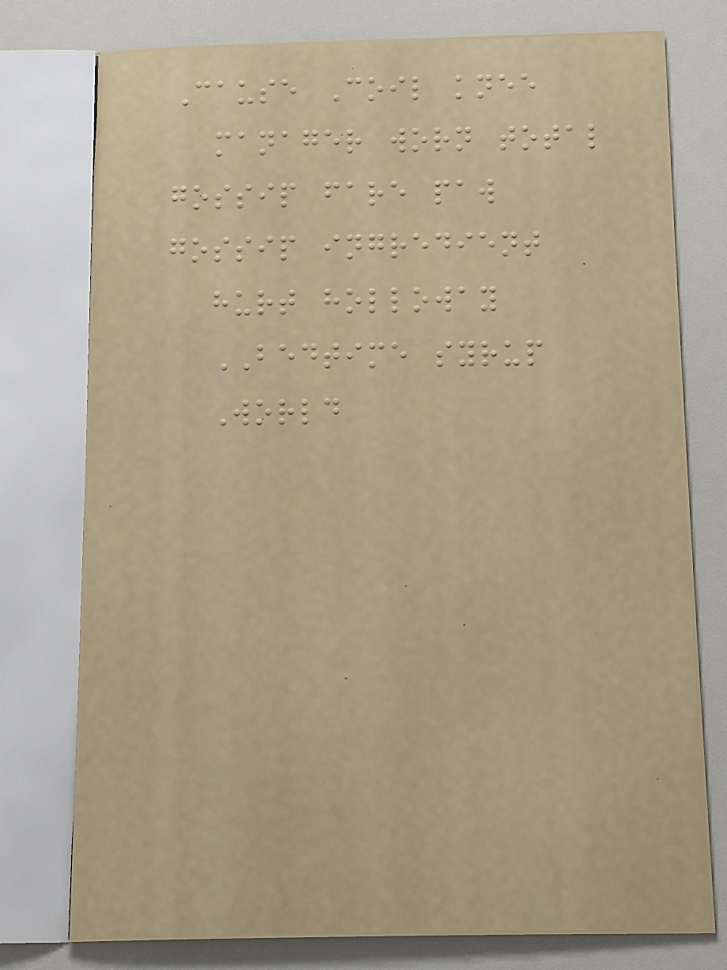Cause Coil knee
manager worn total
gossip fare paw
gossip ingredient
hurt holloway
BEDTIME syrup
World
